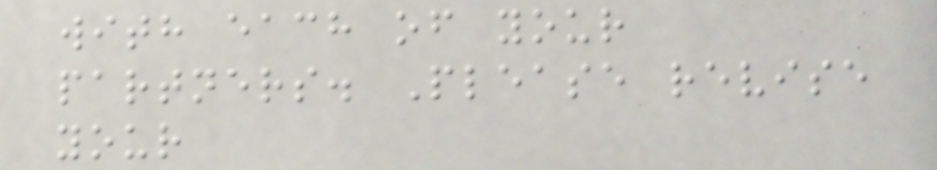with each of your
partners. Please revise
your
